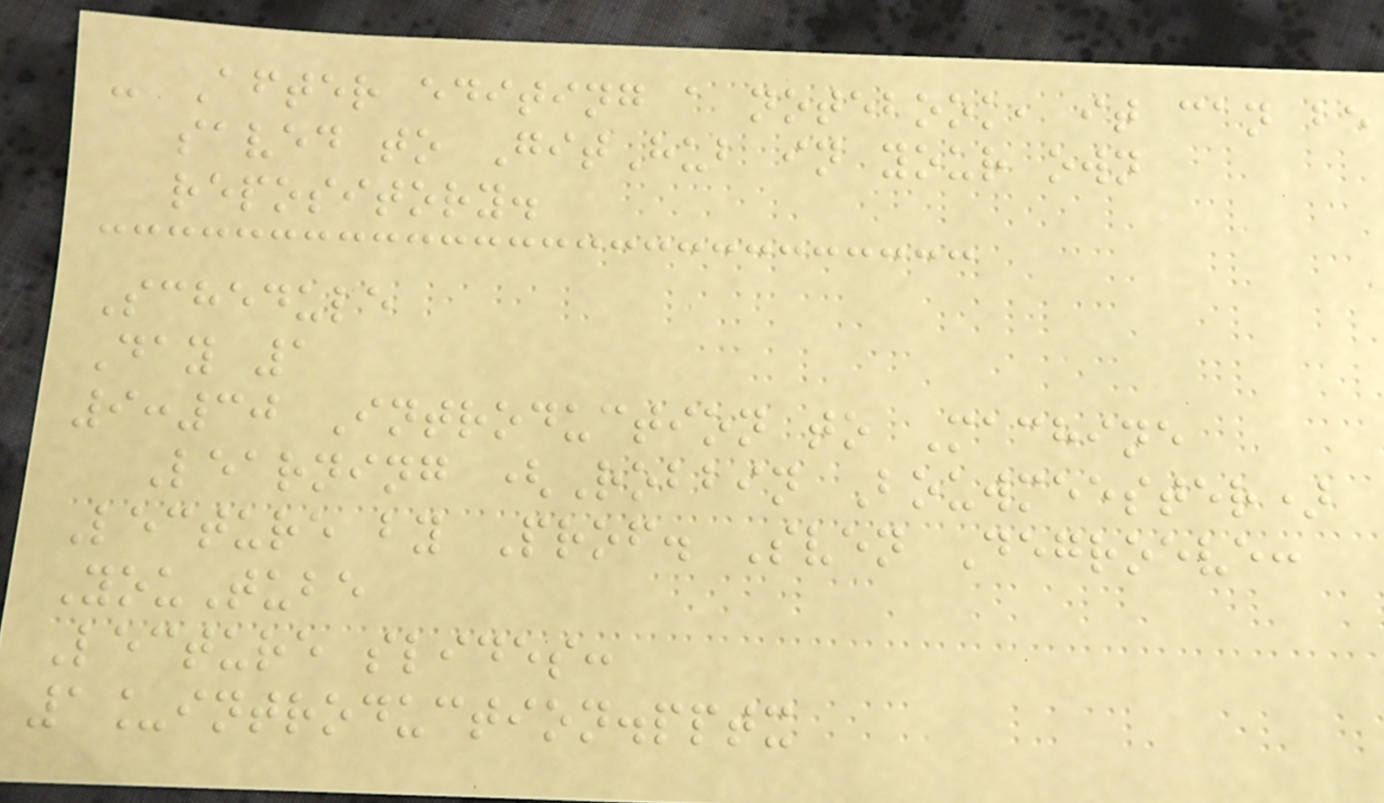- After editing a notebook, it can be
saved to GitHub in your own
repository.
Schedule
Day 1
9:30 Introduction to Machine
Learning (Robbin Bouwmeester)
Lecture by Prof. Sven Degroeve:
YouTube
Lecture slides:
1_introduction.pptx
